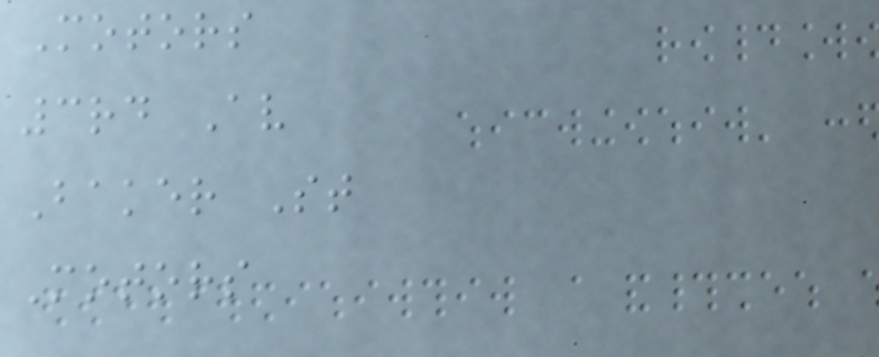Motors
3rd Av
Baker St
Motors
